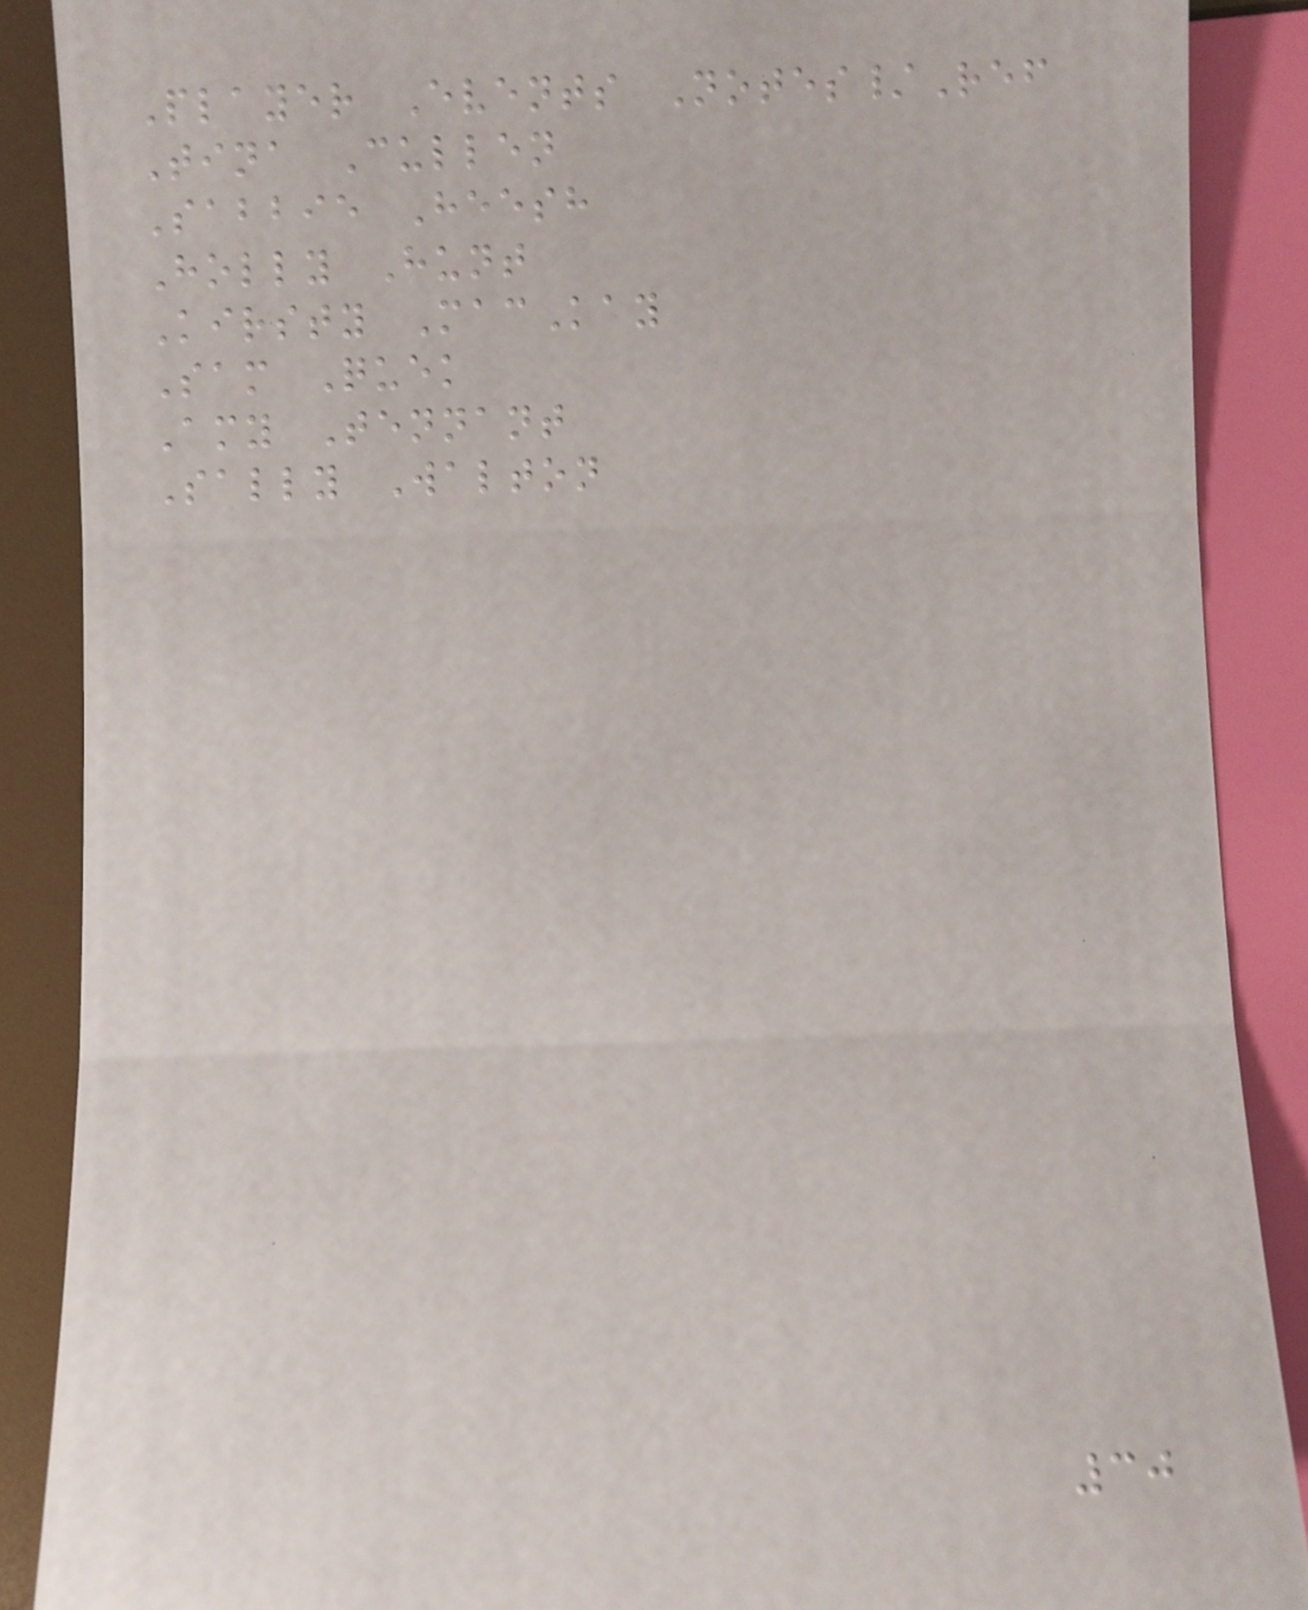Player Events Notes/Ref
Tina Cullen
Sabbie Heesh
Holly Hunt
Kirsty MacKay
Sam Quek
Amy Tennant
Sally Walton
30
